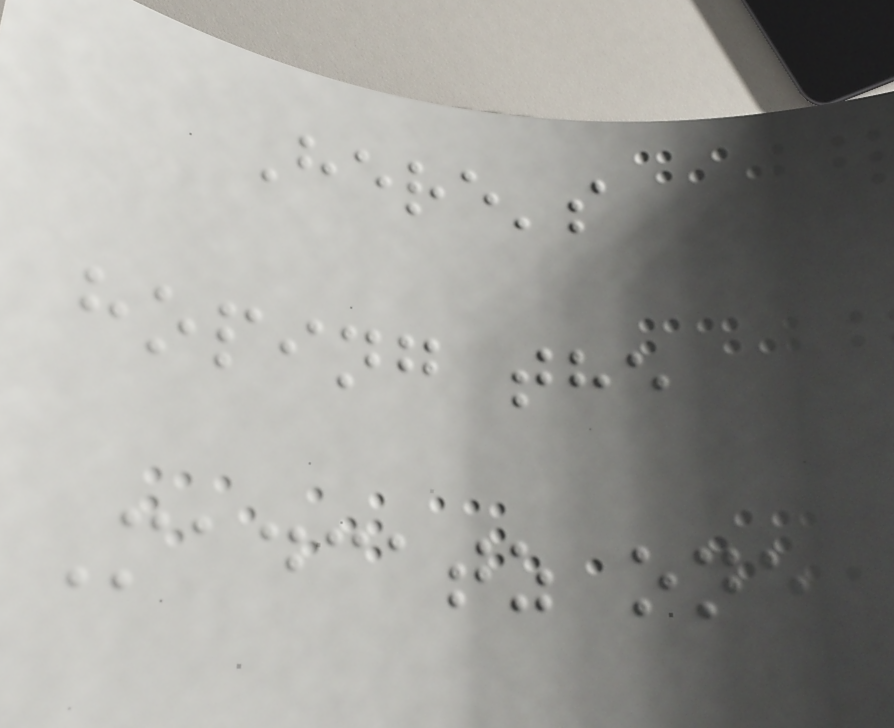Here's
hoping the
Madcatz one
